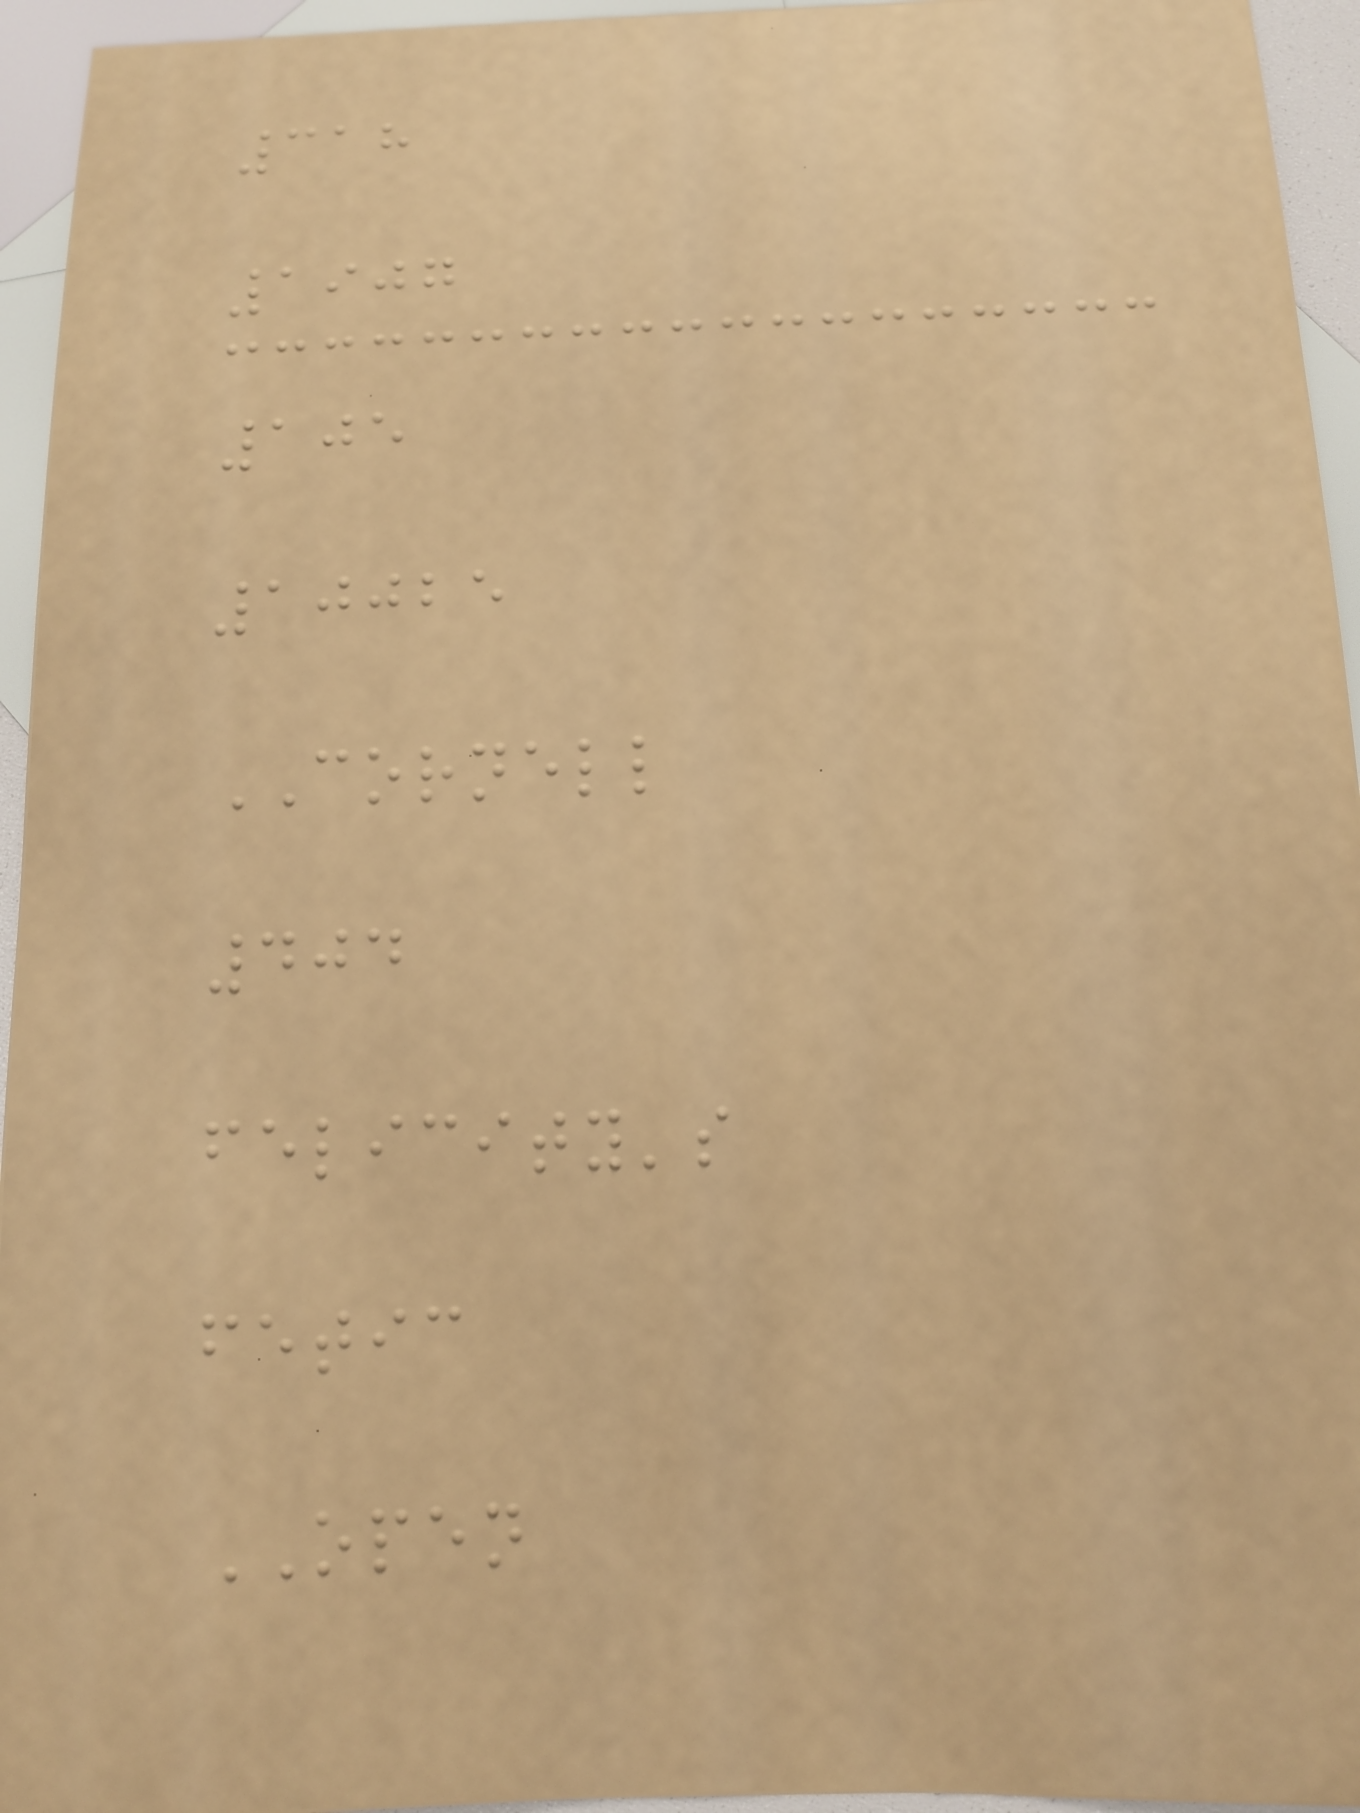318
1907
105
10025
CORNELL
404
felicity's
fetic
OPEN
